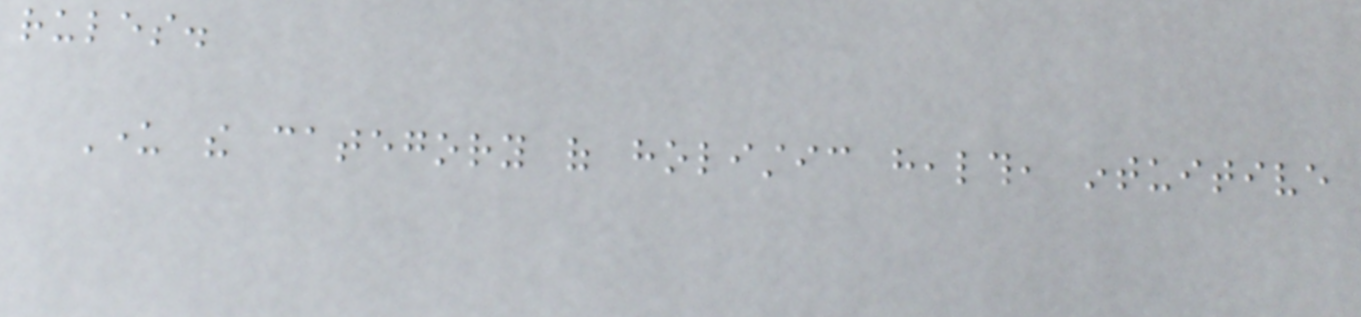rules.
Under the category of holistic health, intuitive
